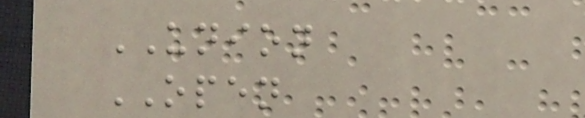UNION
OPEN
